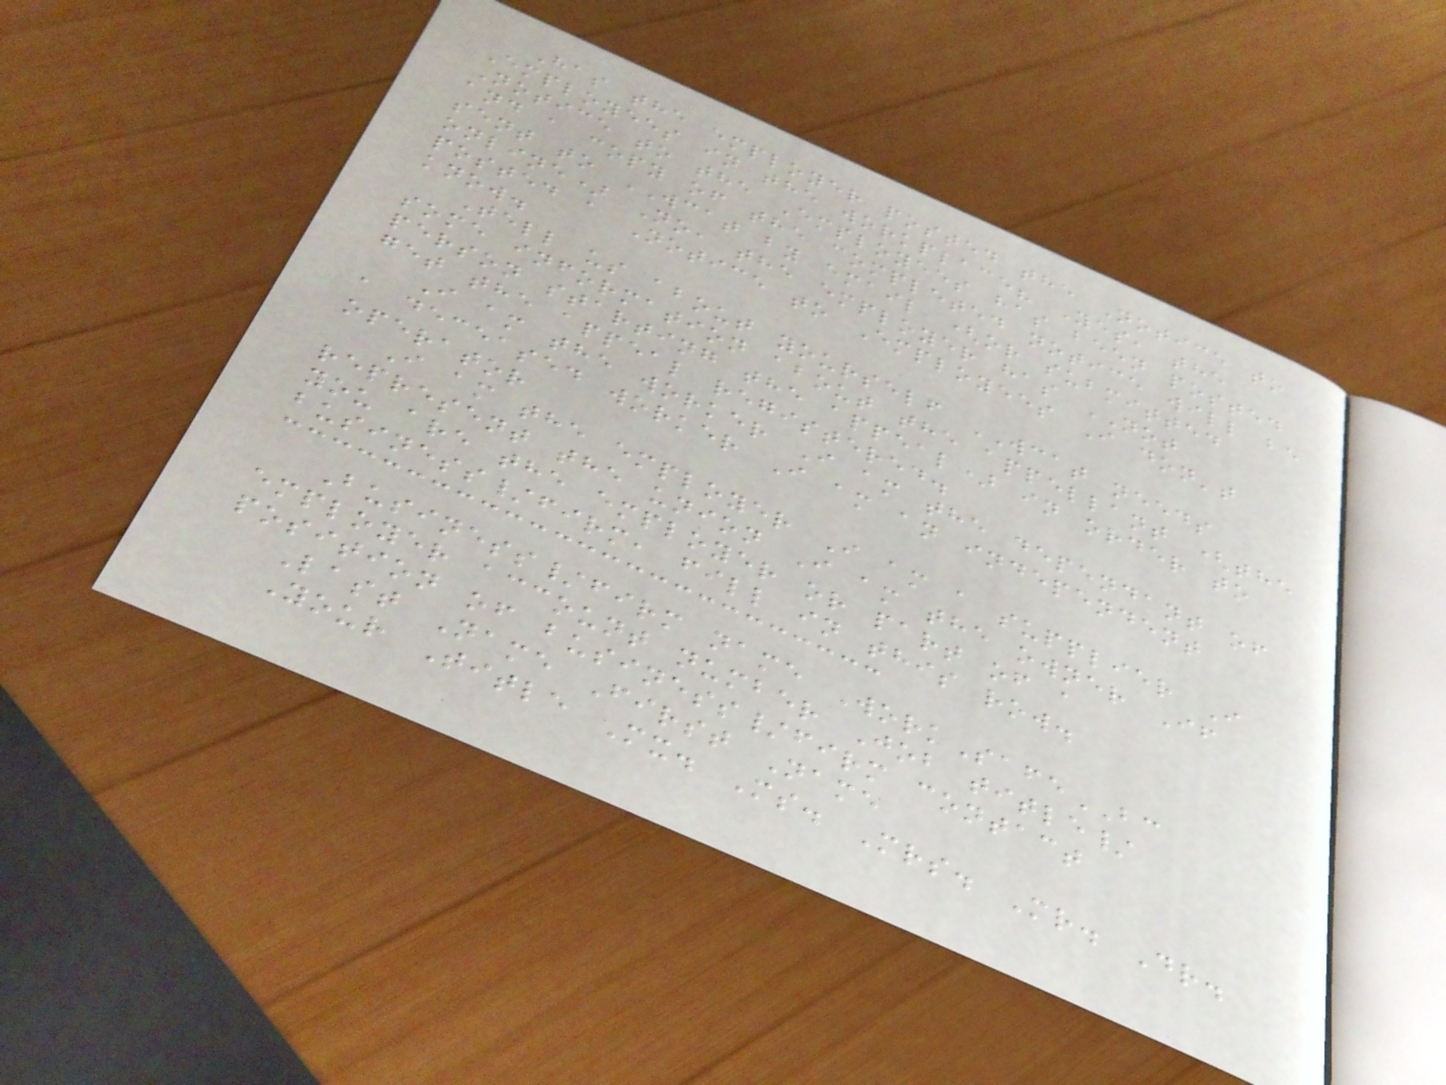Has the employer posted the Notice to
Employees in the workplace? Yes, the
Notice to the Employees has been posted
and a copy of the completed notice will be
sent to WCAT by email (or submitted
online) No, the employer has NOT
posted a Notice to Employees I don't
know.
Tell us about yourself WCAT needs
some information about the appellant (the
person starting the appeal) in order to
get the appeal registered.
I am the worker I am the dependant of
a deceased worker I am an independent
operator
I am the employer I am a supplier I
represent the union I am the owner If
you are the employer or part of a
business/firm, fill in this row.
Business/firm name WorkSafeBC
employer account number Job title/
position of business/firm contact
Last Name First Name
Your Title Mx. Ms. Mrs. Mr. Dr.
